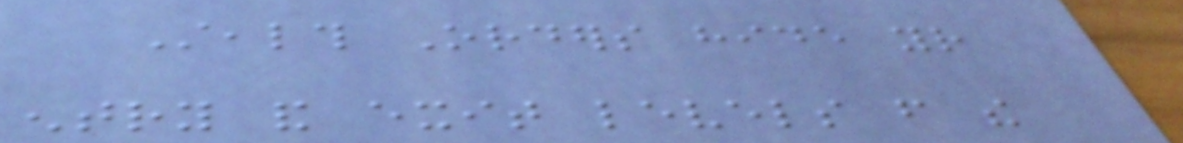Stealth Orders hide your
entry and exit levels from the
